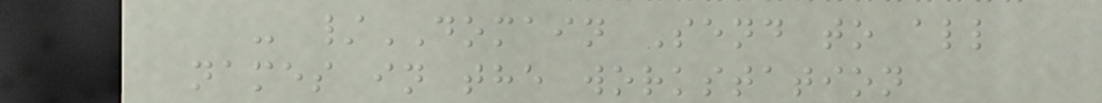- /DOMAIN Send to all
names in the workstation
